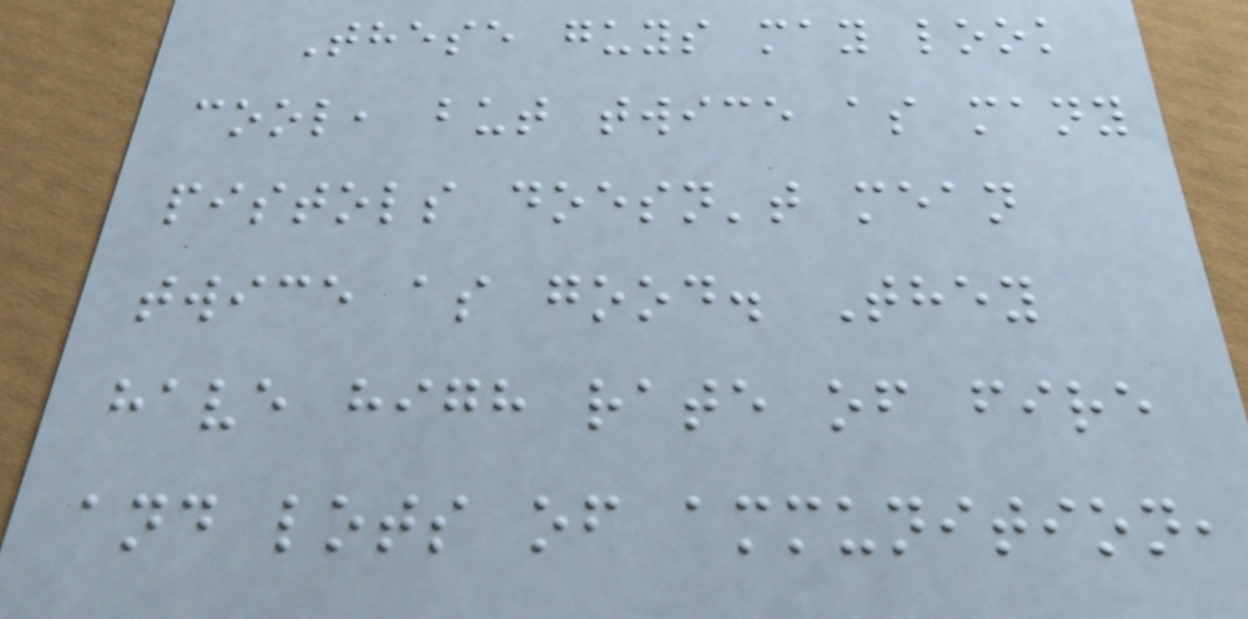These guys may look
cool, but twice as many
pistols doesn't mean
twice as good. They
have high rate of fire
and lots of ammunition,
